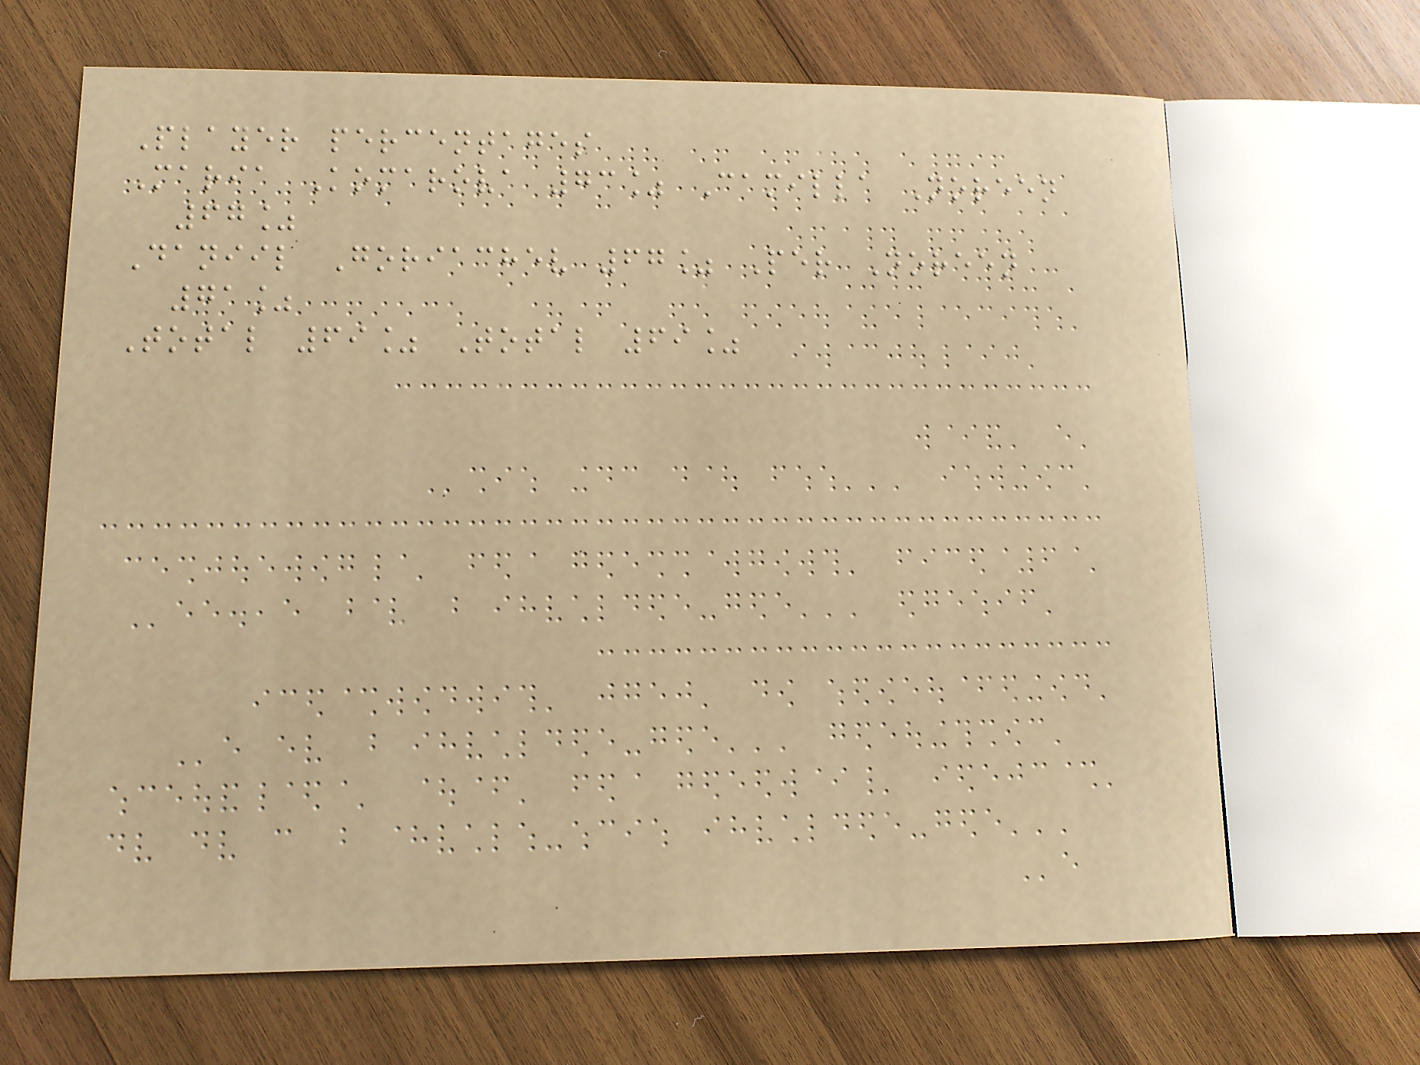Player percentages
Maria Komarova 73% Camilla Noreen
67%
Daniil Goriachev 67% Per Noreen
71%
Total 69% Total 69%
